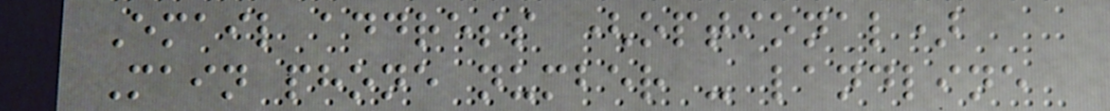Email address (optional)
Main phone number - landline
